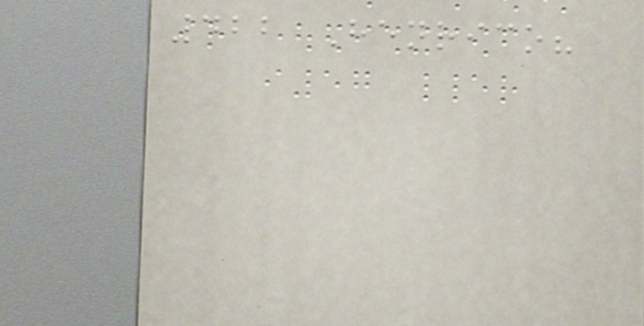422 Henrico?
